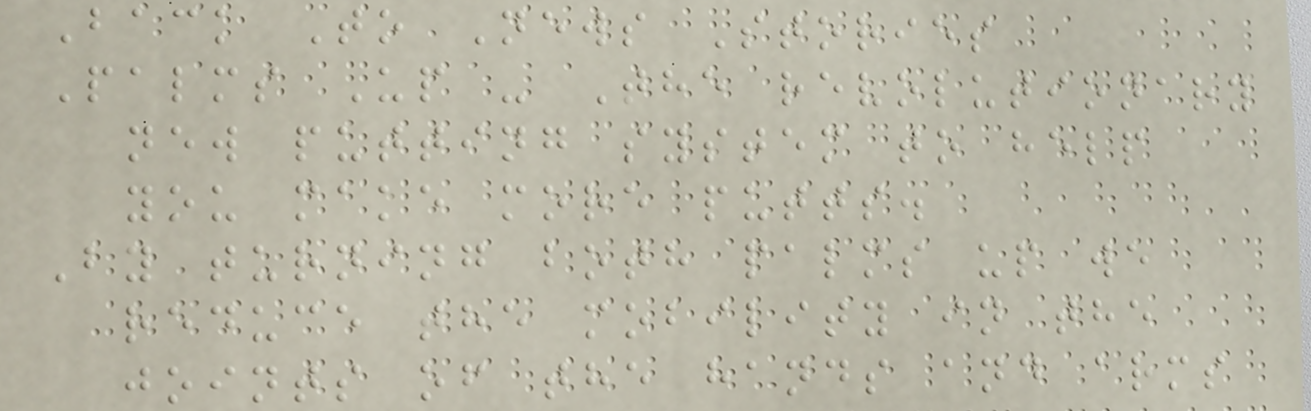Back To News Stories
Palms Up - The revolutionary
new putting system to help
you make more putts.
By turning both palms up we
reduce the mobility in the
joints of the hands and arms
